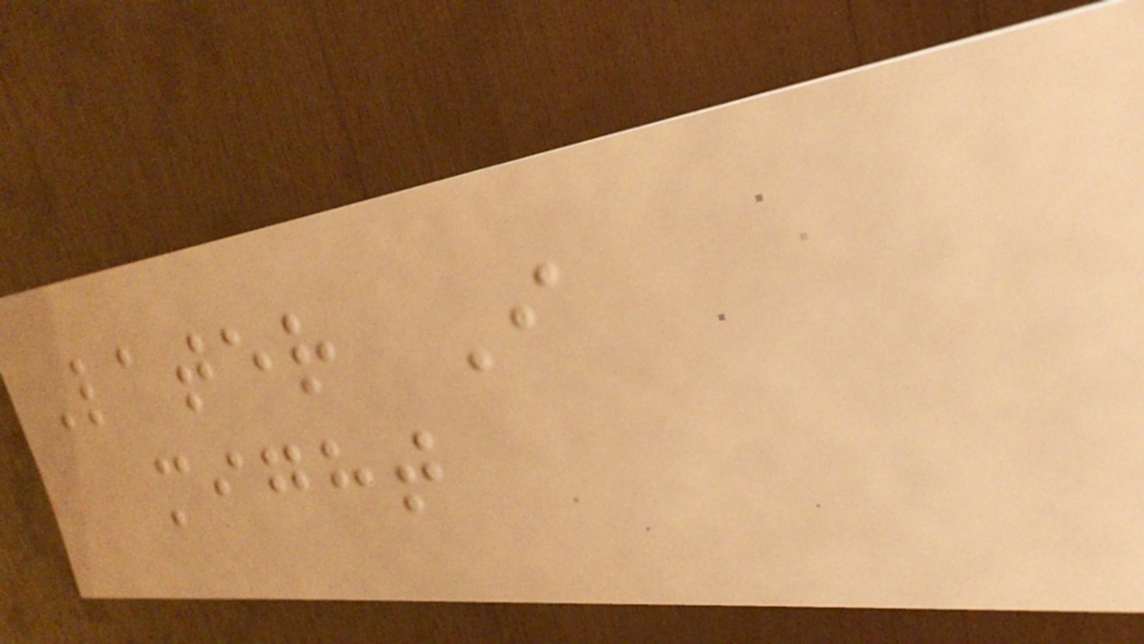Later I
might
